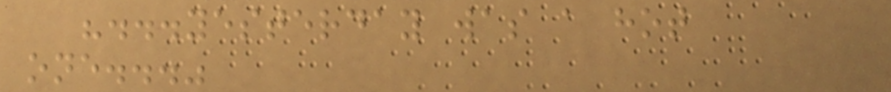"...yesterday was a hot
one..."
